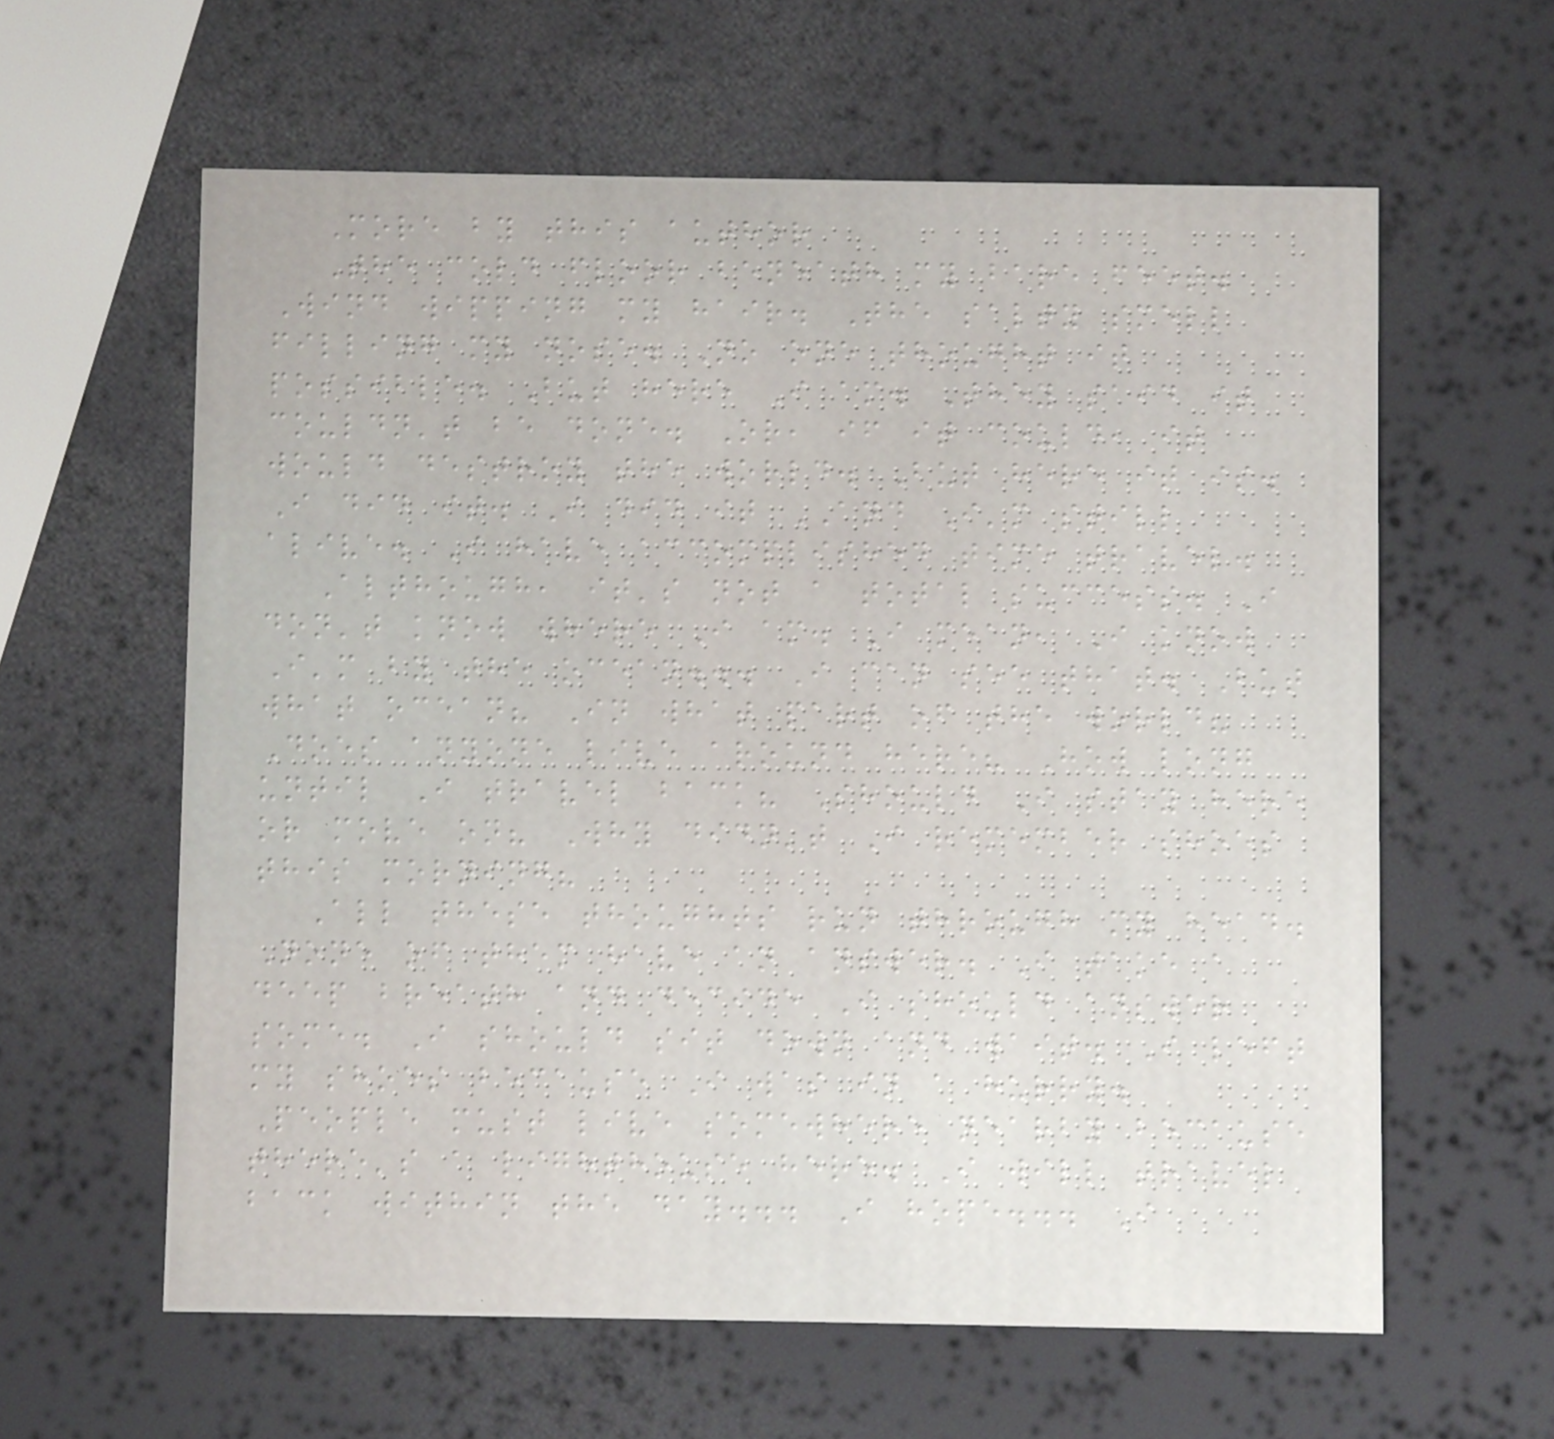More by this author
The cold floor beneath my bare feet.
Wind wipping my hair. The salty smell
filling my nose. No one thought it
possible. But here I am. They said it
couldn't be done. Or, if it could, it
would destroy the world. But here it is.
I did it. I did it AND I'm still
alive. I have accomplished time travel.
Although, it's not a total success. I
don't know where I am. I mean, I know
I'm by the ocean... I can see that. But
what ocean? In what part of the world?
Does anyone live around here? How long
until I travel back? Should I stay here
or move on? Why didn't I remember shoes
this morning?
All these thoughts run through my head.
None of them have an answer. I take a
deep breath and decide I should answer
some. I should sit down and wait. I left
my shoes because I was in a hurry.
People must live somewhere nearby because
there's a lighthouse here. I will travel
back within the day... I hope... I
